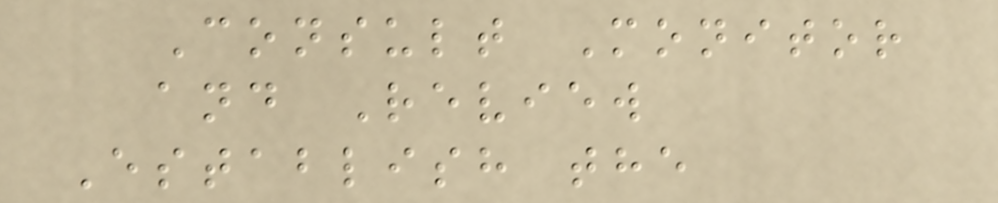Consult Monitor
and Review
Establish the
